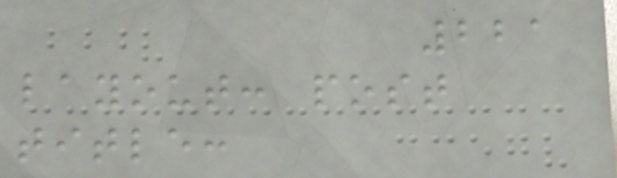221
layout: post
title:
